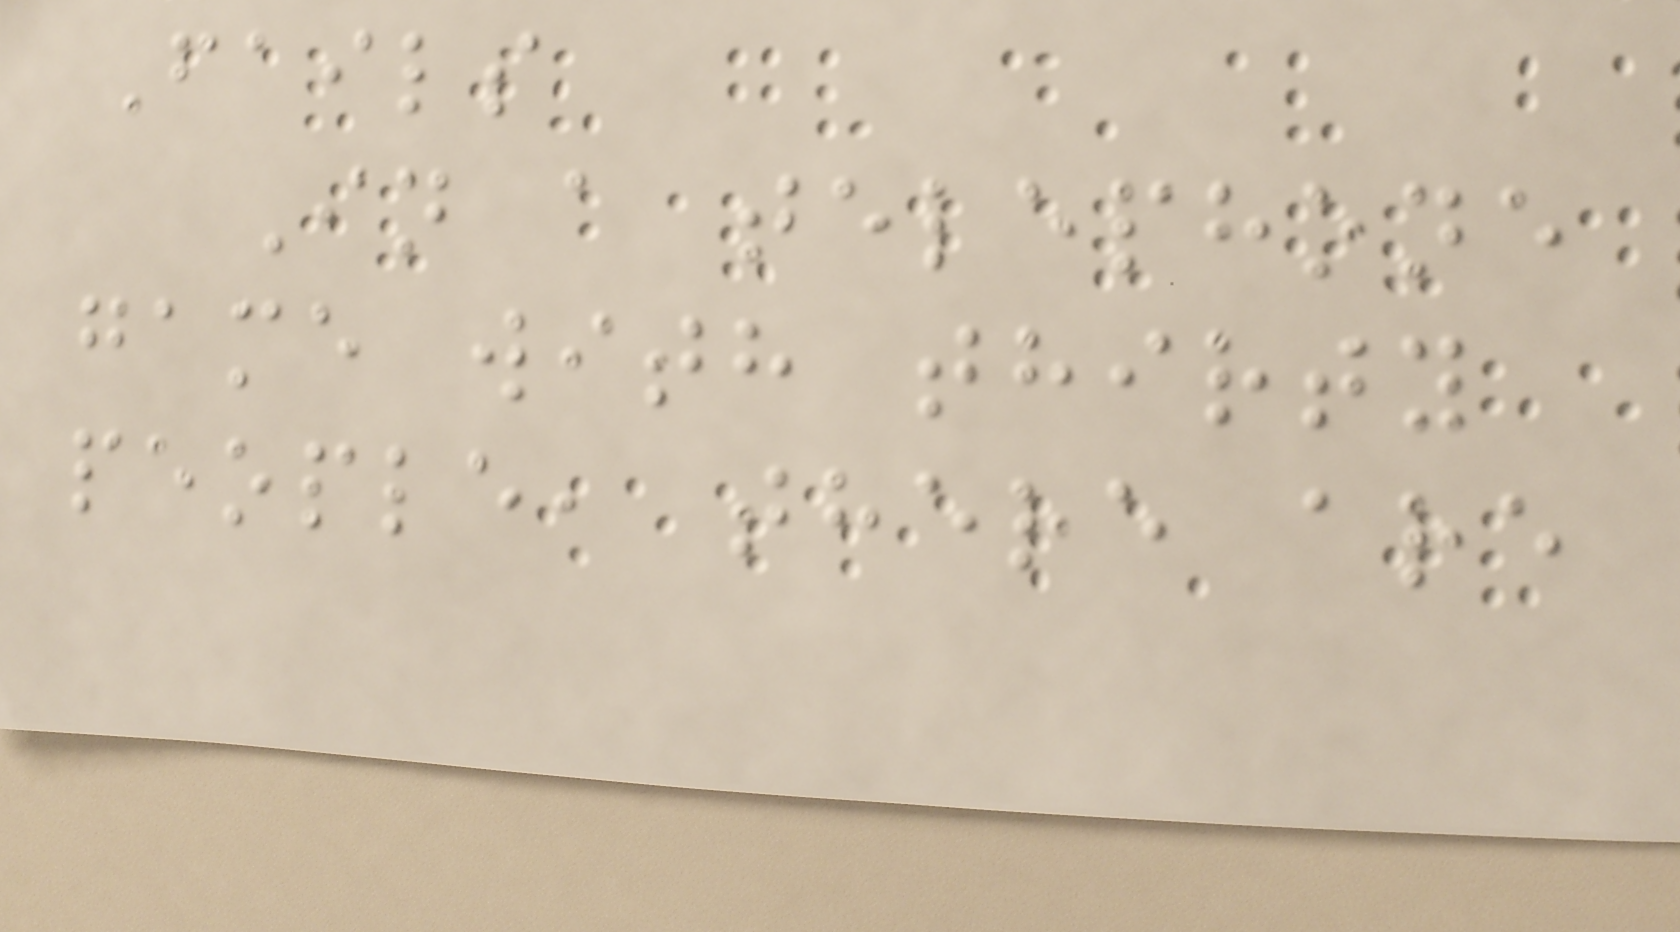Fails
In a telephone
game with thirty
people, there are
